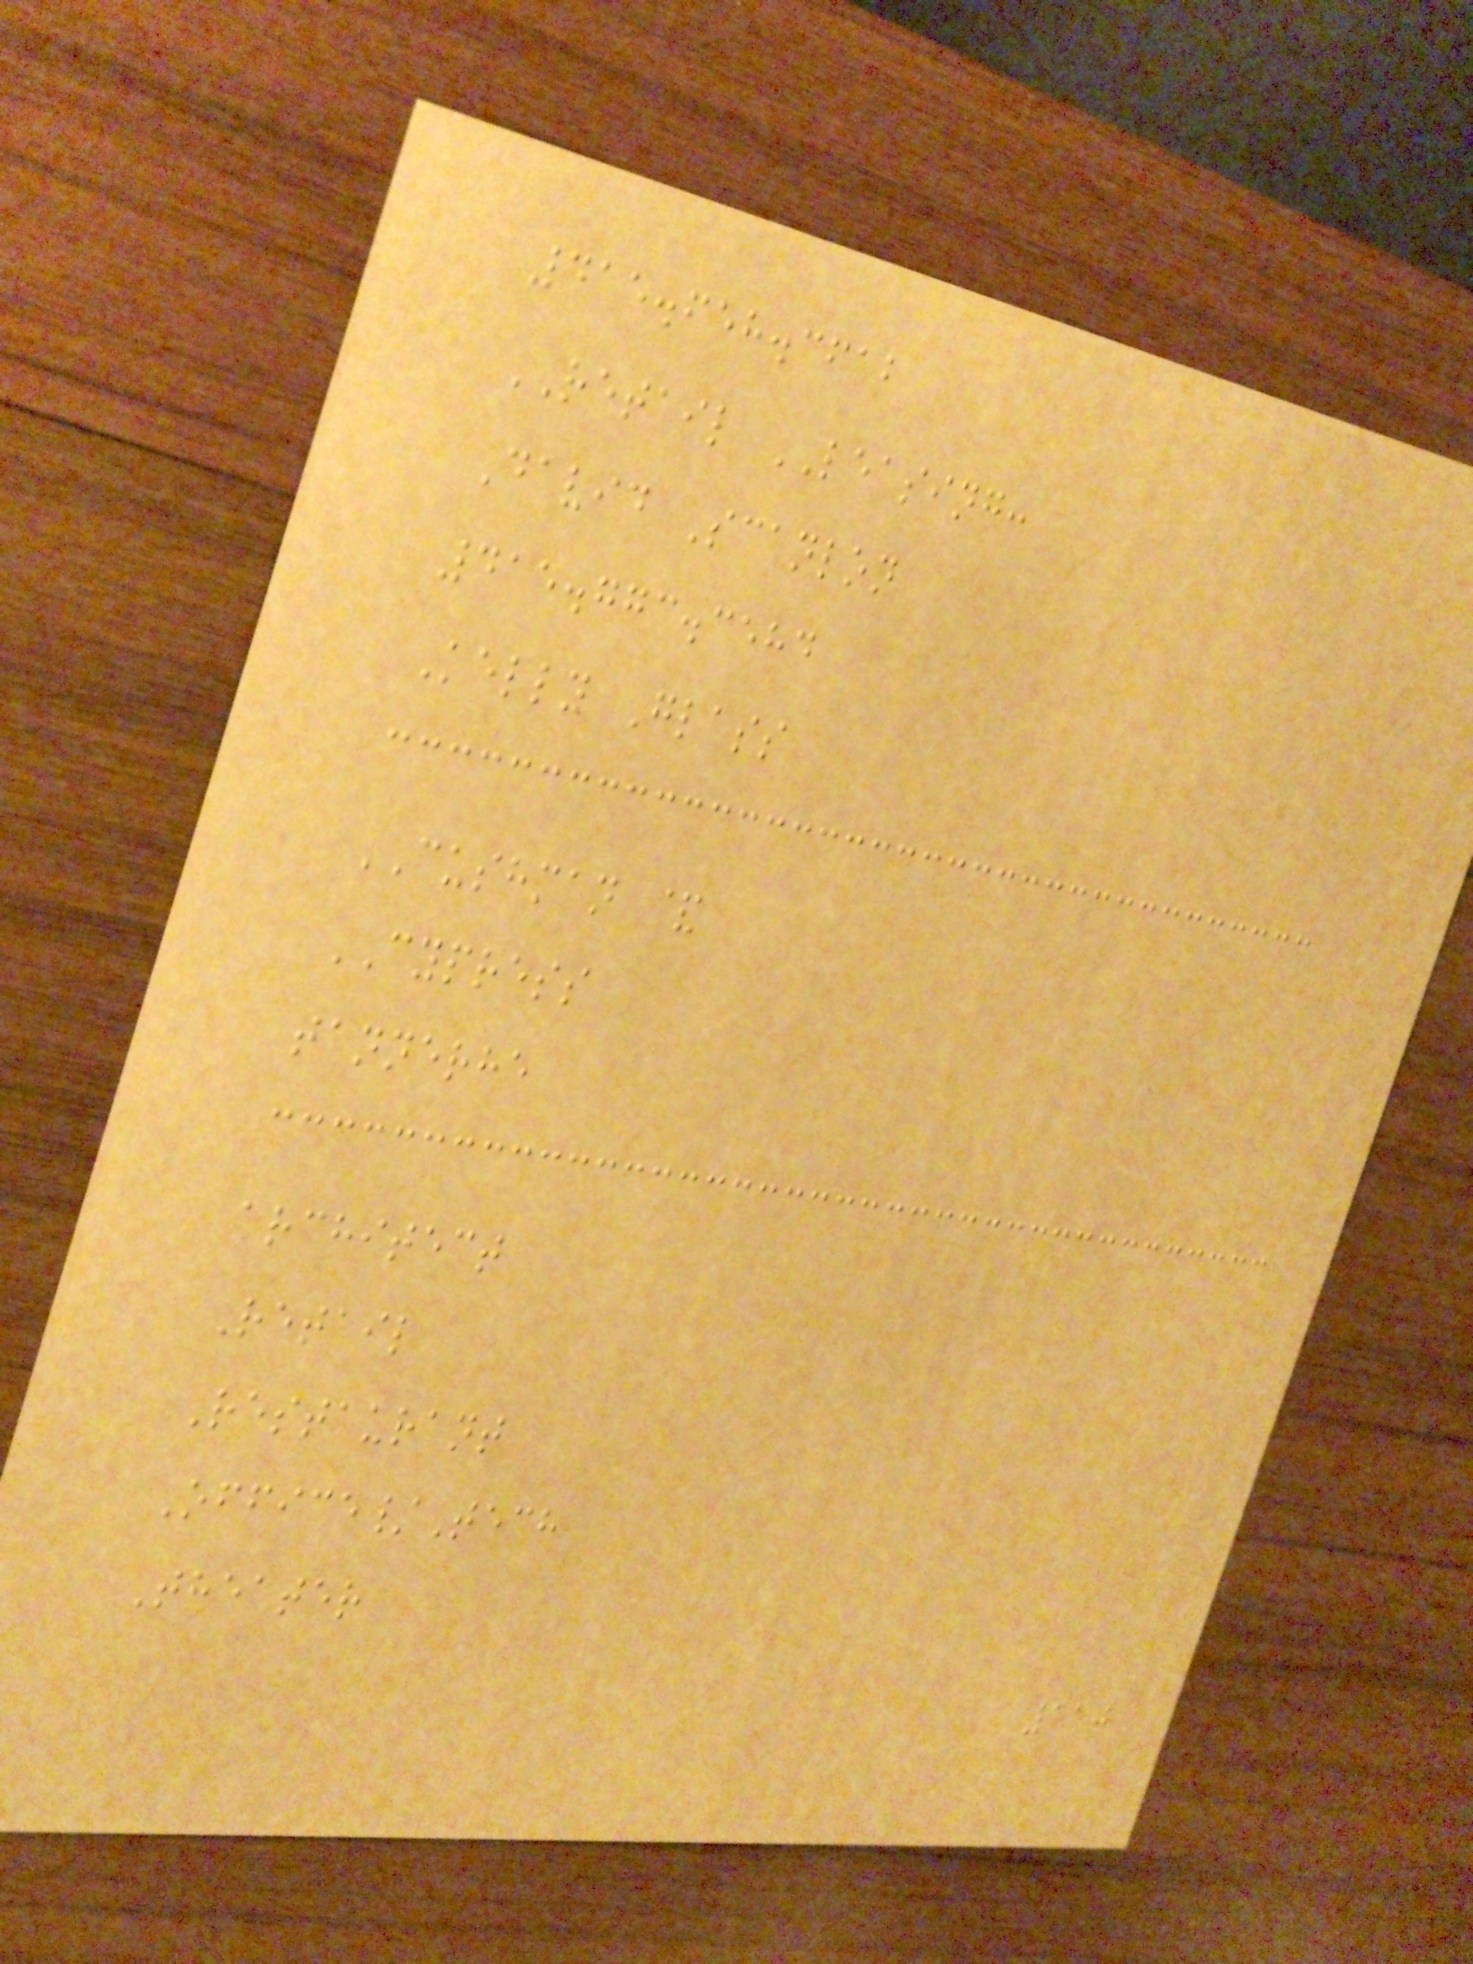415.658.3612
RETAIL LEASING:
David Scanlon
415.773.3584
Kelly Glass
CUSHMAN &
CYPRESS
tannerhe
architect
Retail
Restaurant
Office/Tech
Theater
110
